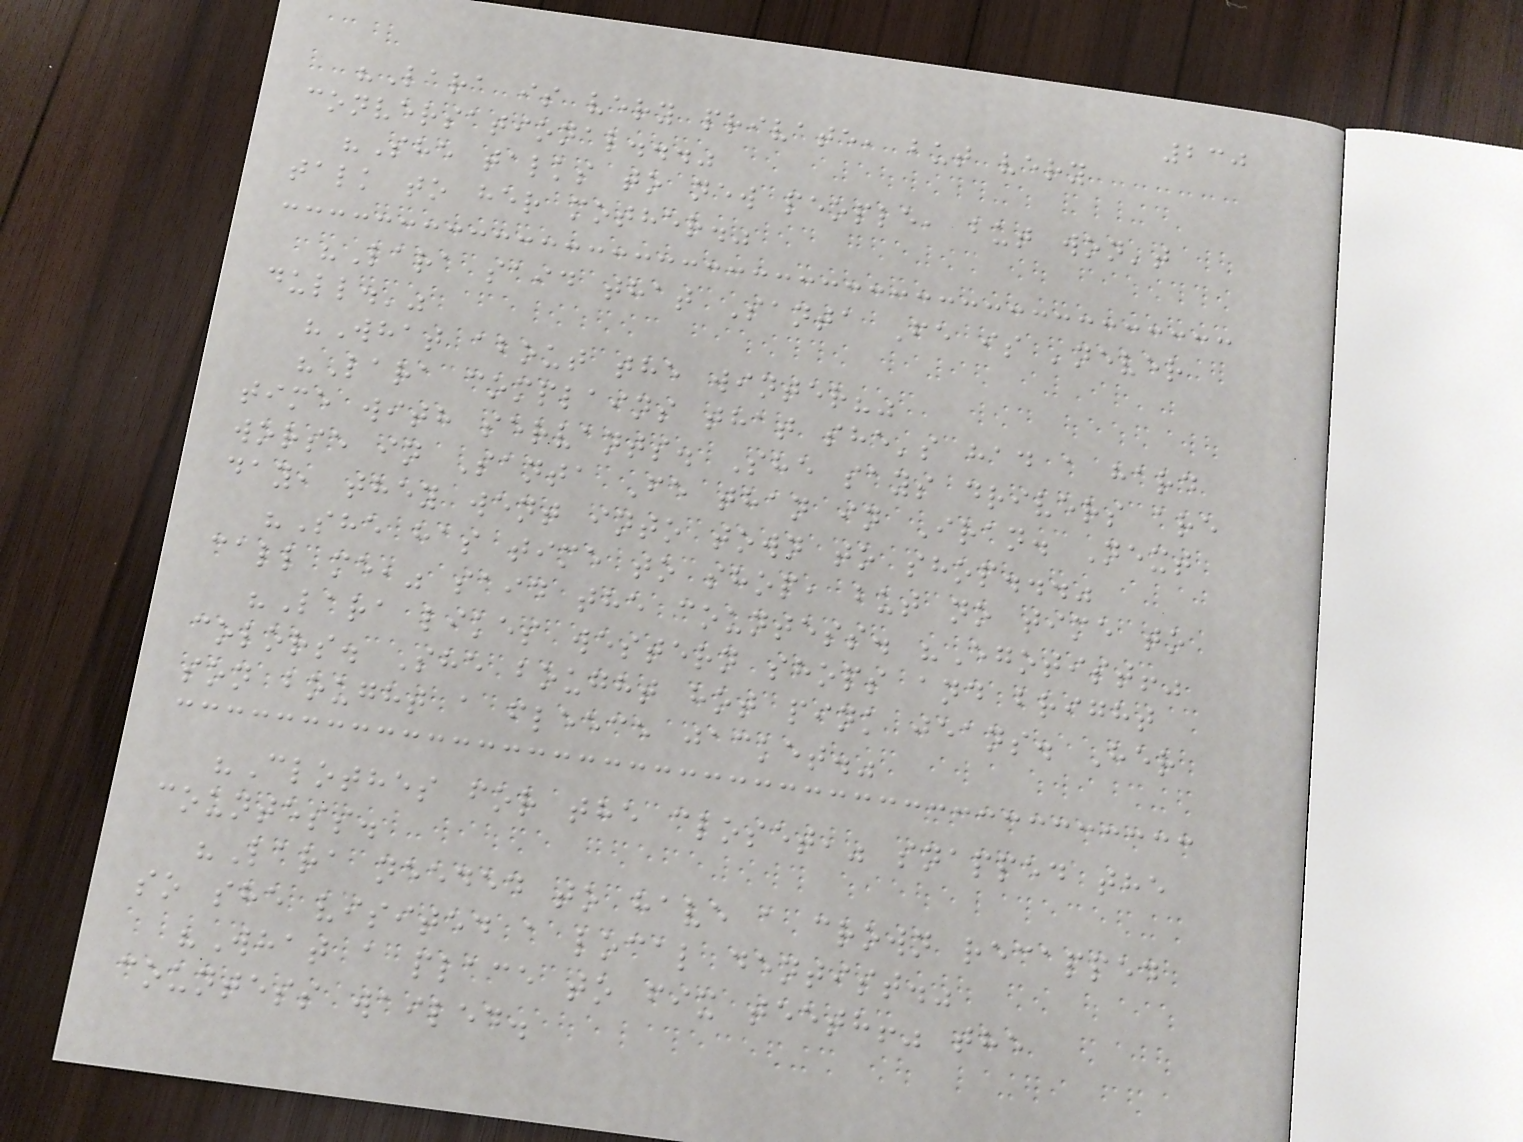230
"Lara is very private, but very
conversational..."
"She talks to new people, but won't
talk to her mother."
"Lara said that Santa Fe is 'never
dull.'"
"What about the winter?"
"Lara complains that she's had a hard
time with servants. She says drivers are
worse in Santa Fe than in Iran. Next
day, they went into town to shop..."
"She has time to shop, but no time to
call me," said the countess. "Egotist!"
"Lara likes western shops and bright
colors. She bought hot pink jeans. Her
son bought a fleece jacket."
"Clothes for the closet," snapped the
countess.
"Lara needed to have a crown recapped
so she visited a local dentist."
"What a place to fix teeth!" the
countess wailed.
